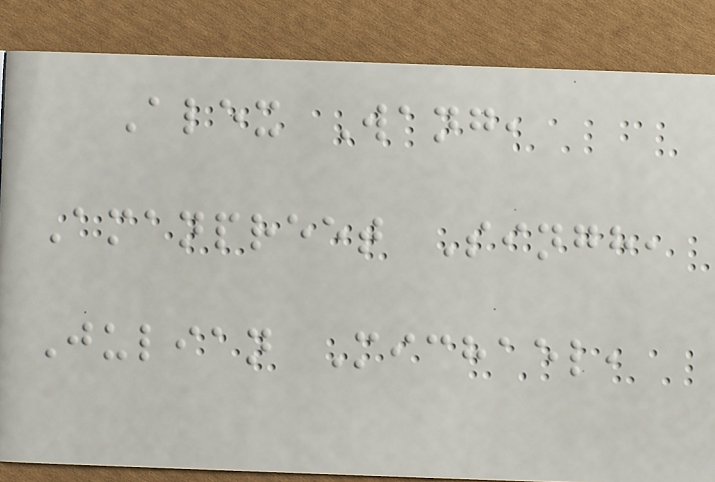Alex Wang,
Amanpreet Singh,
Julian Michael,
